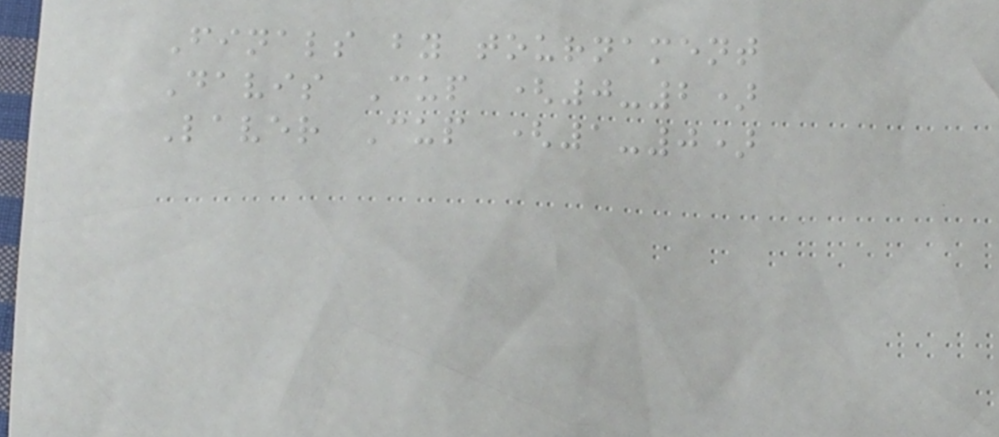Finals by tournament
Davis Cup (0-2)
Laver Cup (1-0)
